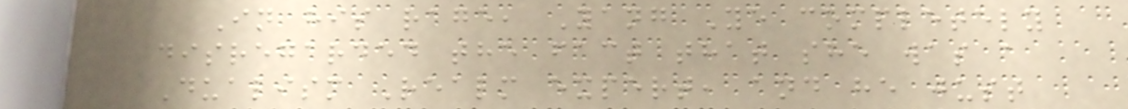In his rage, Yang Ye completely
disregarded the fact that she was a
Dualism Realm expert, and he just
